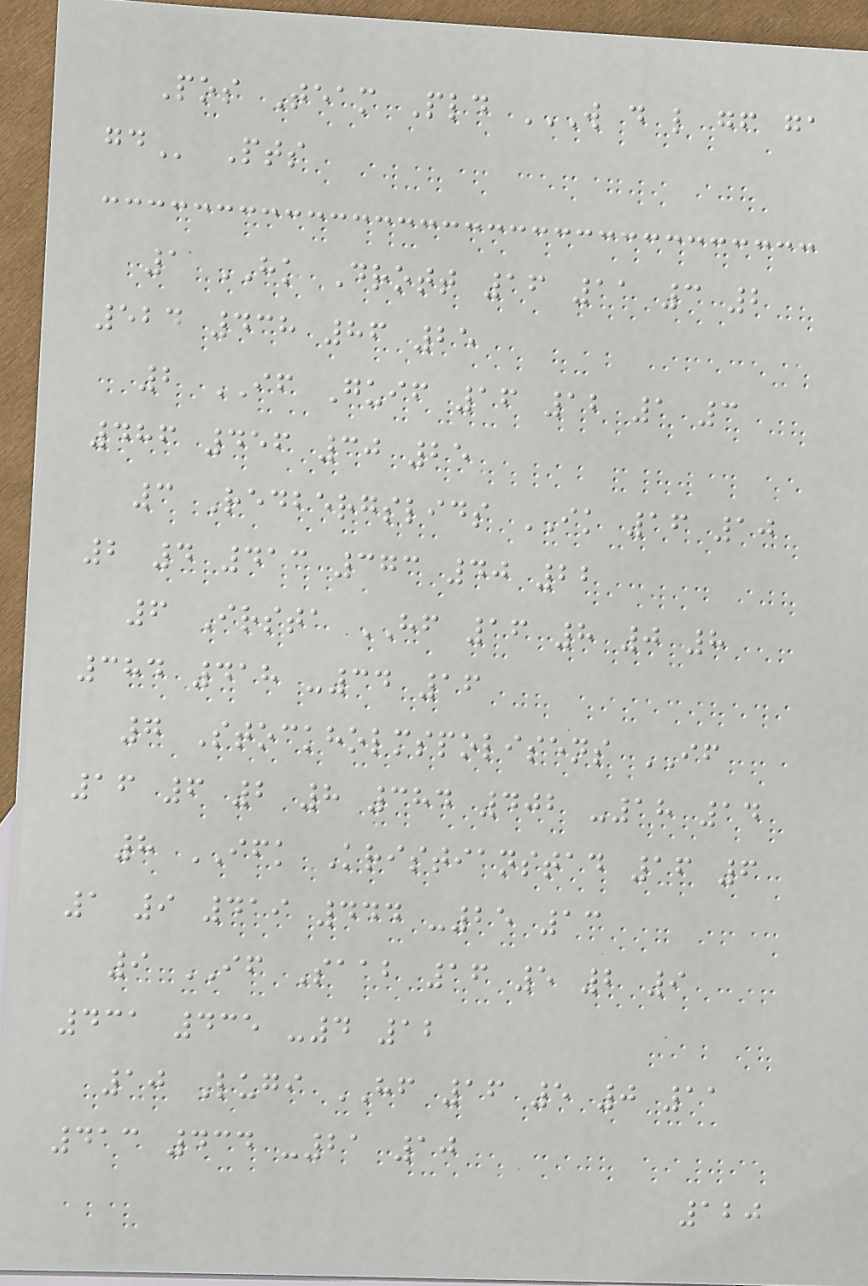Pos Team Pld W D L GF GA
GD Pts
1 HK Drott 16 11 3 2
524 438 86 25
2 IF Guif 16 12 1 3
486 456 30 25
3 Redbergslids IK 16 10
2 4 413 373 40 22
6 Irsta HF 16 8 0 8
384 418 -34 16
7 Stockholmspolisens IF
16 6 2 8 384 402 -18 14
8 IFK Kristianstad 16 6
1 9 419 444 -25 13
9 IF Saab 16 5 2 9
431 435 -4 12
10 Lugi HF 16 5 0 11
413 434 -21 10
120
